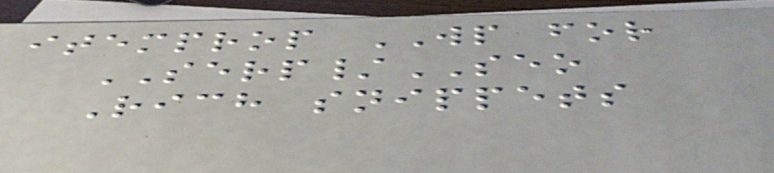itemprop WP for
SERP/SEO
Rich snippets
